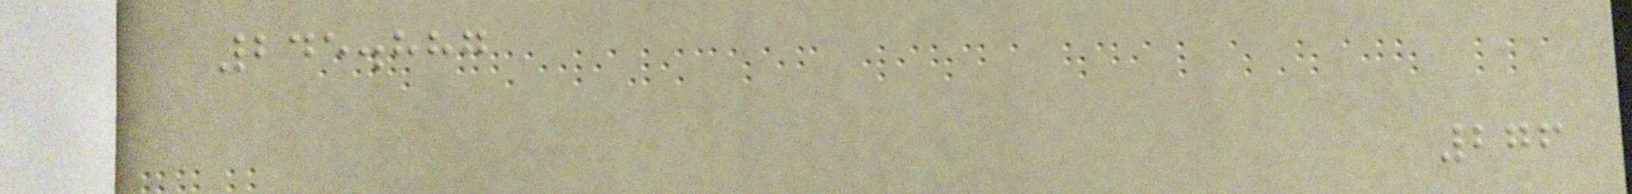245.887
276
